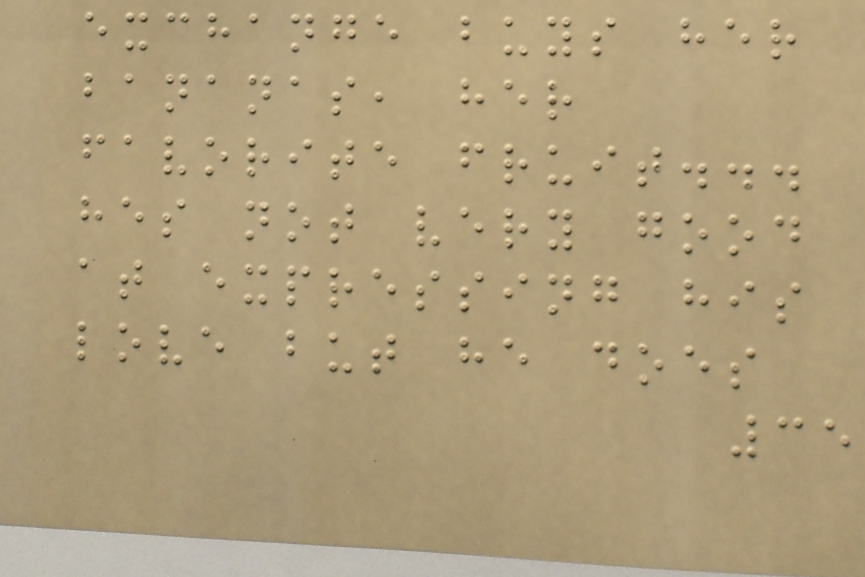exchange buys her
bananas, her
favorite fruit...
hes not very good
at expressing his
love but he does
35
